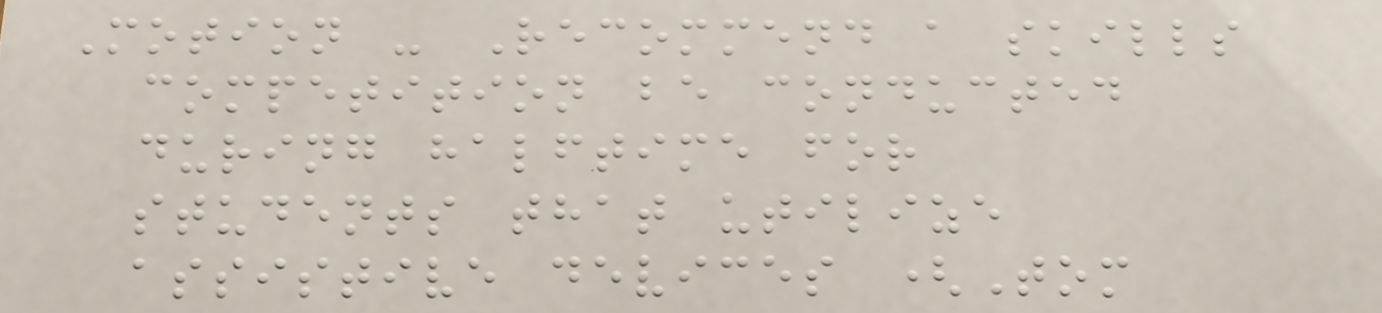Motion - Recommend a skills
competition be conducted
during halftime for
students that utilize
assistive devices (Tom
